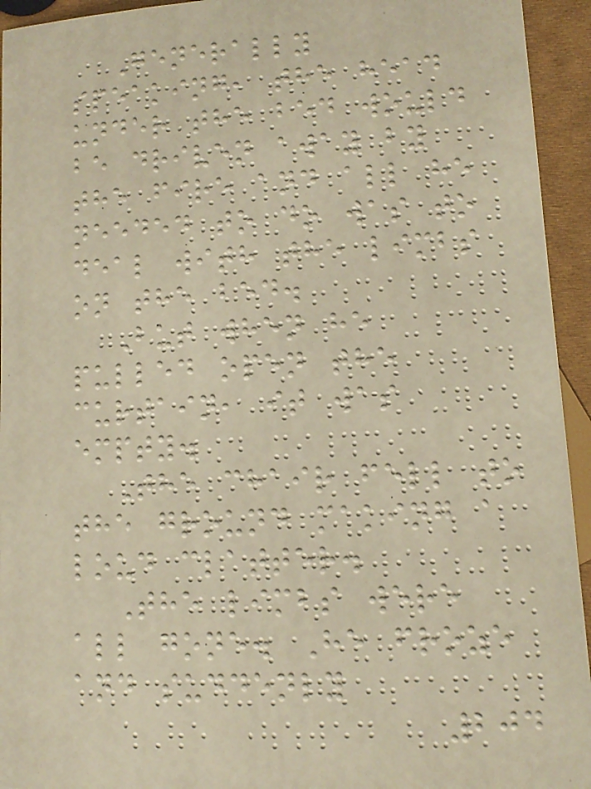Generally
speaking, the head
under the bed would
be driven away by
the fire and all he
needed to do was to
deal with the limbs
on the bed.
But when he
pulled open the
curtain, it was
empty.
The chair fell to
the ground making a
loud clatter.
The limbs were
all gone. He froze
and suddenly
204
